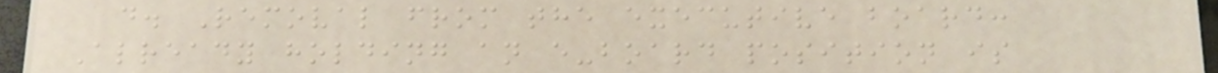d. Removal from the executive board:
Already holding an e-board position is
